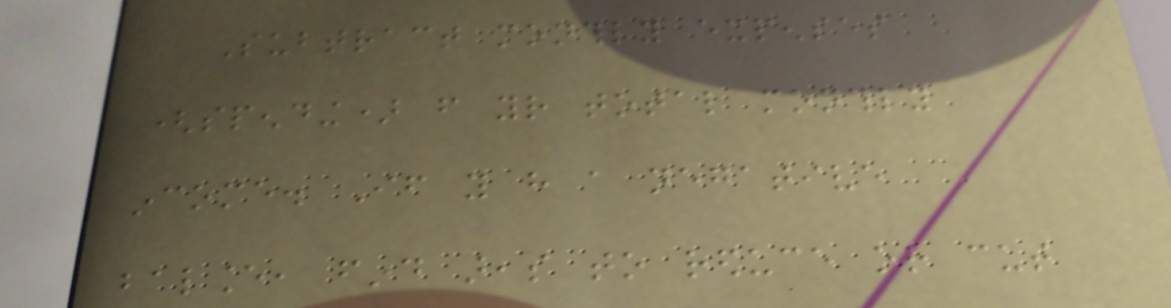Subtract monthly expenses
(spending) from your total monthly
income. If you have a negative
balance, find areas to reduce or cut
